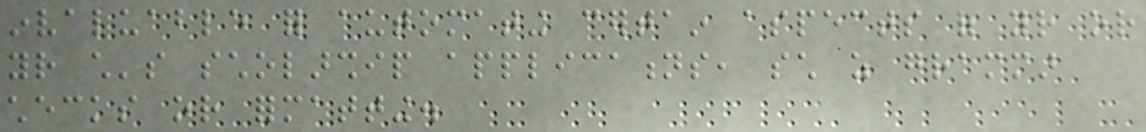invaluable for automating certain aspects of your or
your child's scholarship applications, such as grammar
checks or formatting.
